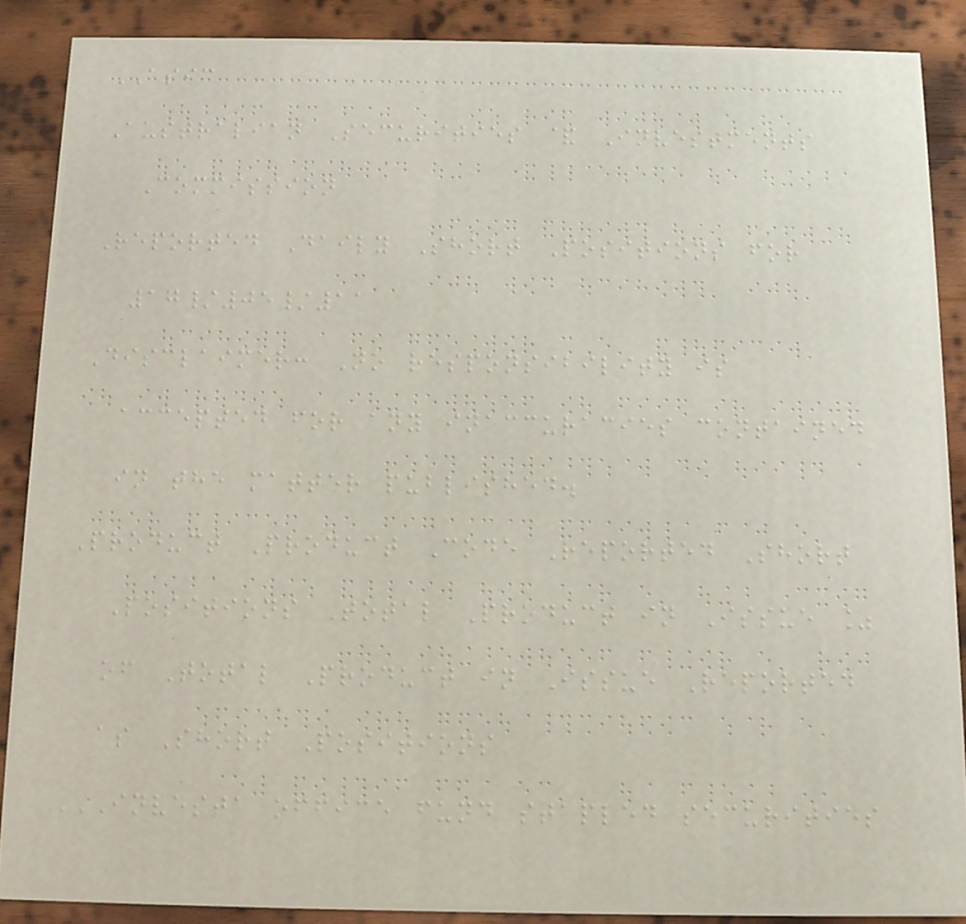ASIC
Australian Securities & Investments
Commission
Reported Daily Short Positions for
17/05/11
Disclaimer: No responsibility is
accepted for any inaccuracies contained
in the matter published.
Product Product Code Reported Short
Positions Total Product in Issue %
of Total Product in Issue Reported
as Short Positions
INVESTA OFFICE FUND STAPLED SECURITIES
